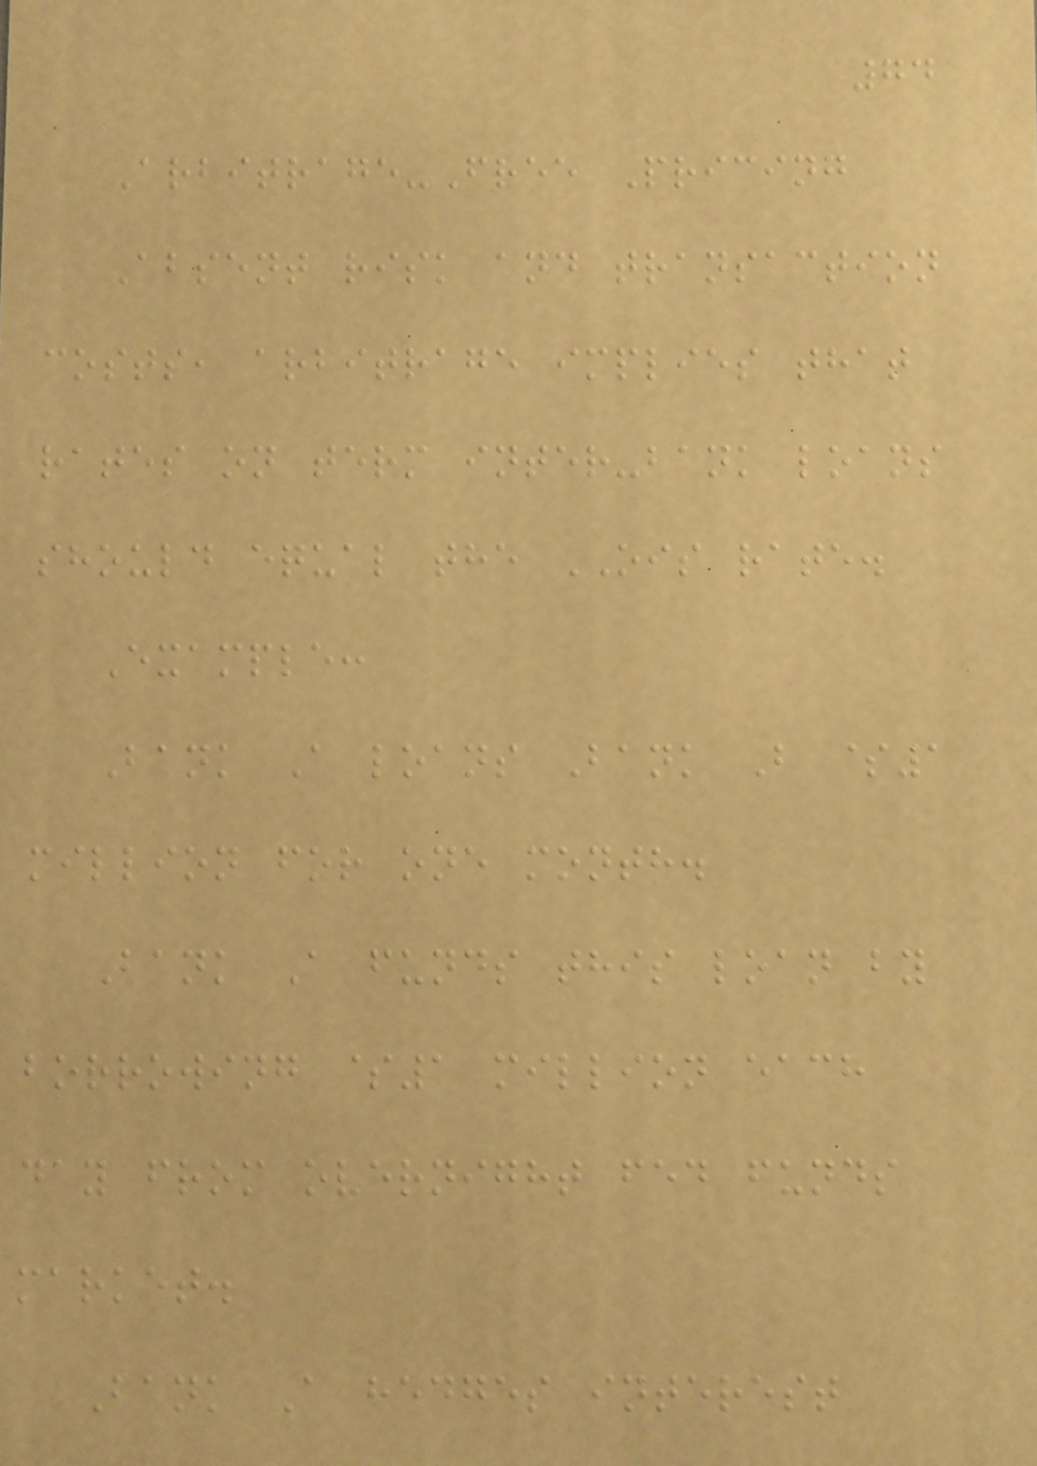74
Arbitrage-Free Pricing
Absent risk and transaction
costs, arbitrage implies that
rates on term inter-bank loans
should equal the OIS rate.
Example:
Bank A loans Bank B $1
million for one month.
Bank A funds this loan by
borrowing $1 million each
day from overnight fed funds
market.
Bank A hedges interest
